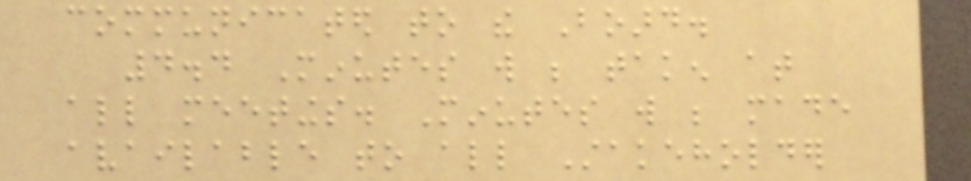communicated to the Board.
4.4 Minutes will be taken at
all meetings. Minutes will be made
available to all Stakeholder
